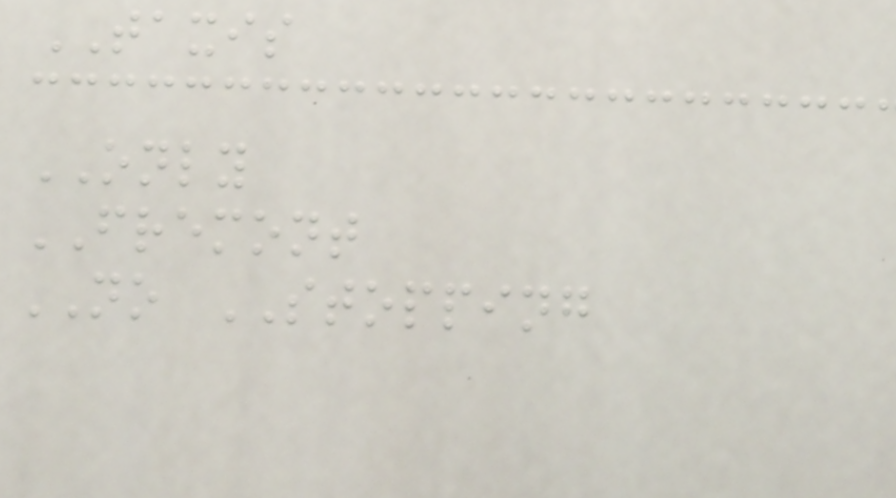TAXIS
ONLY
FREMONT
NO STOPPING
